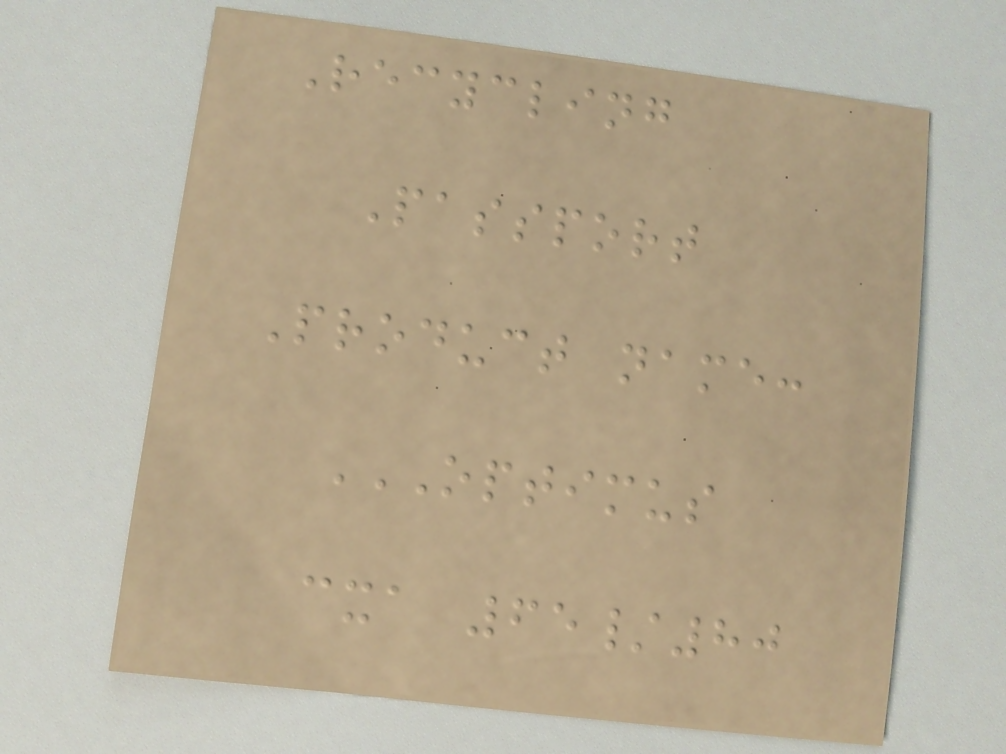Recycling
Passport
Product name:
OPTIMUS
CXA 65/80
